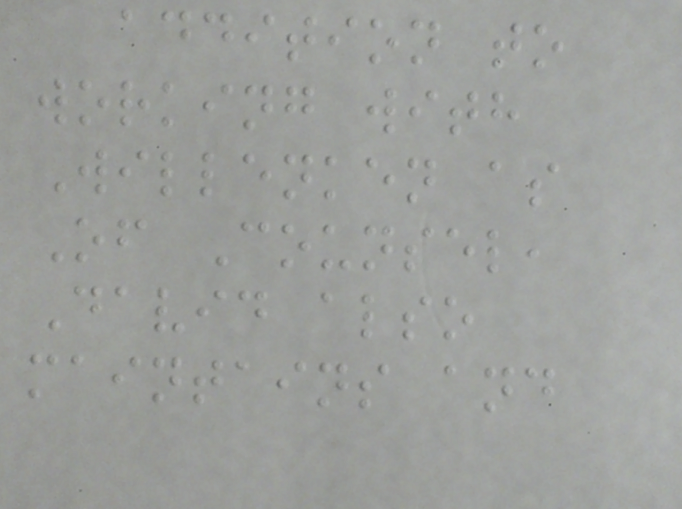addition to
working with
Willenken as
Of Counsel,
David also
maintains and
